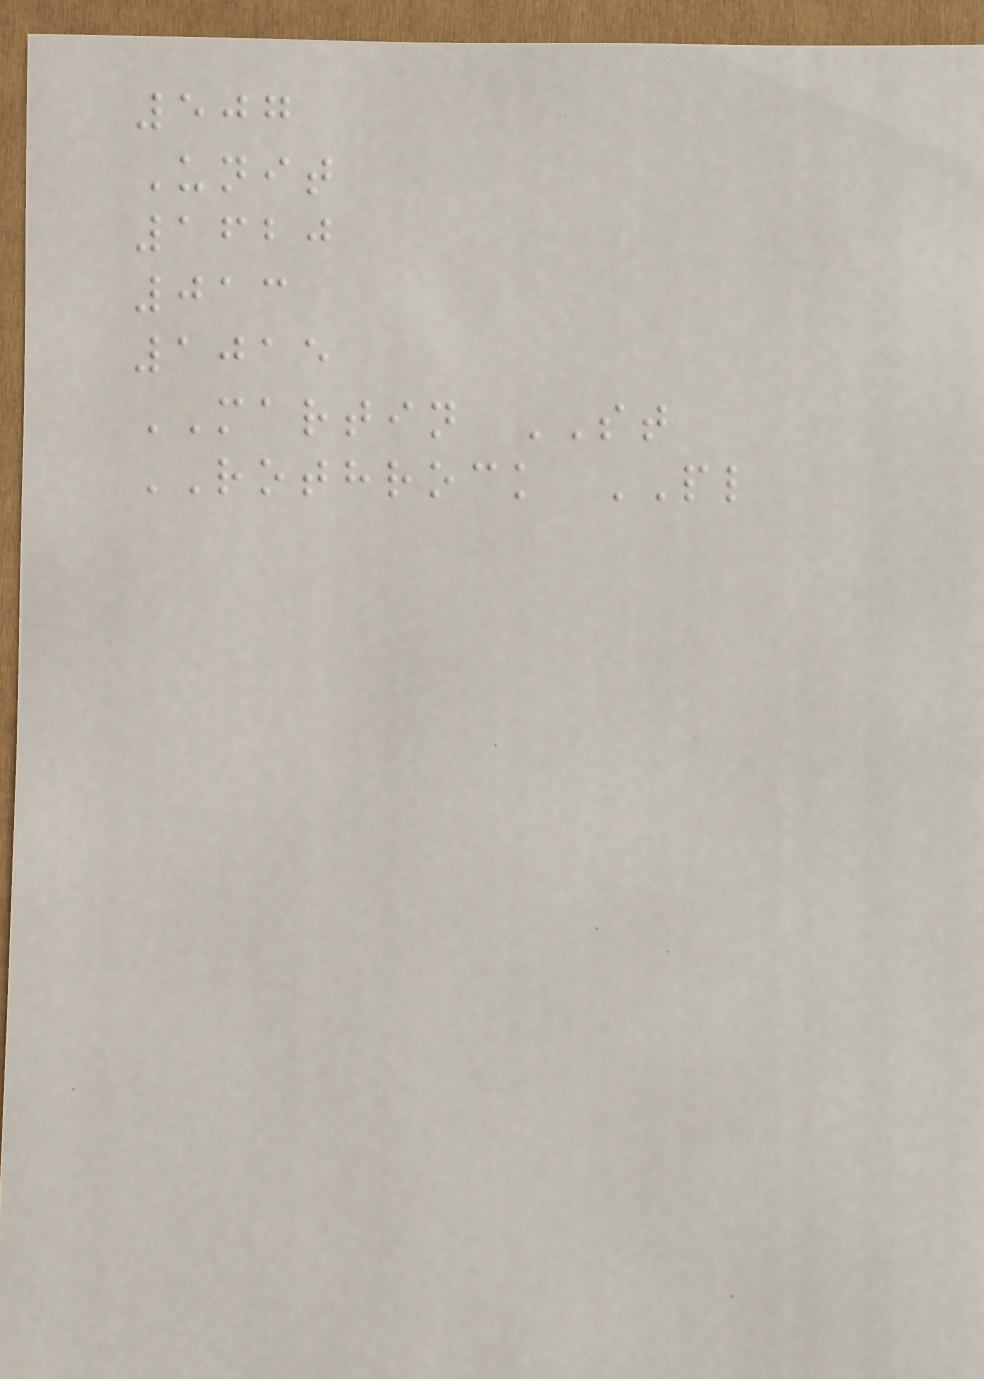507
Unit
1620
013
1015
MARTIN ST
ROTHROCK PL
